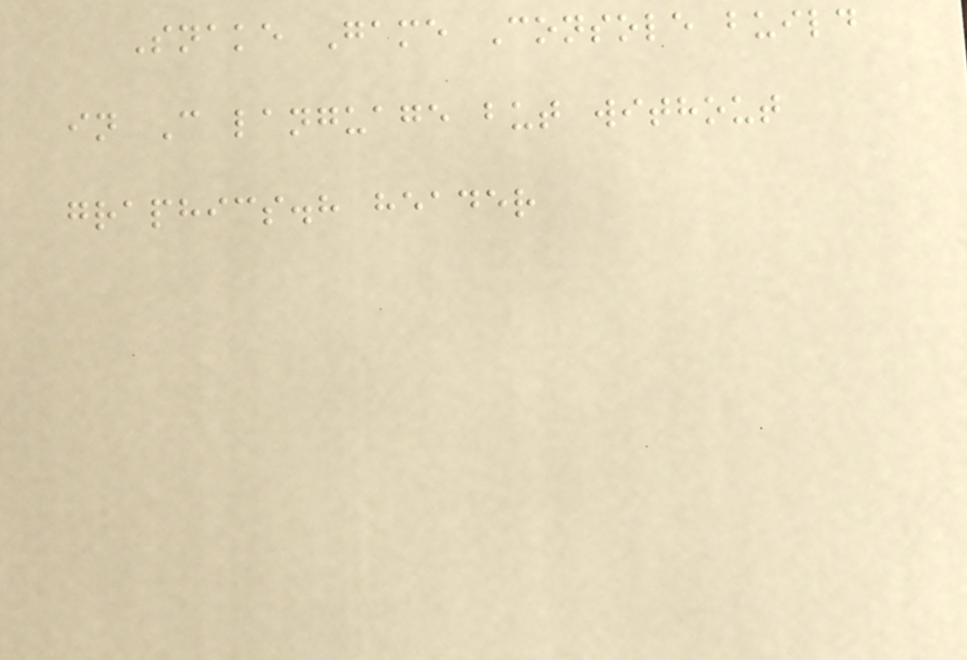Snake Game Console build
in C language but without
graphics.h header
